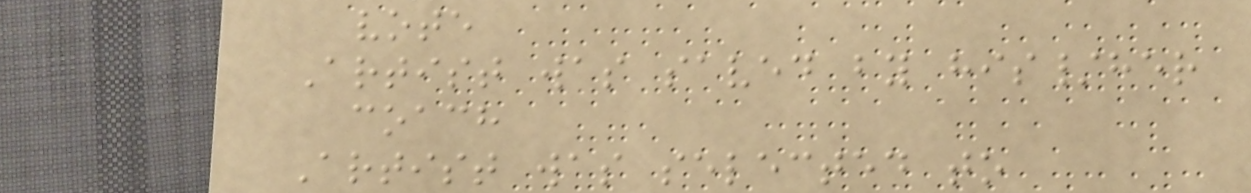vote
Artist was saved by his/her
coach
Artist was selected to
